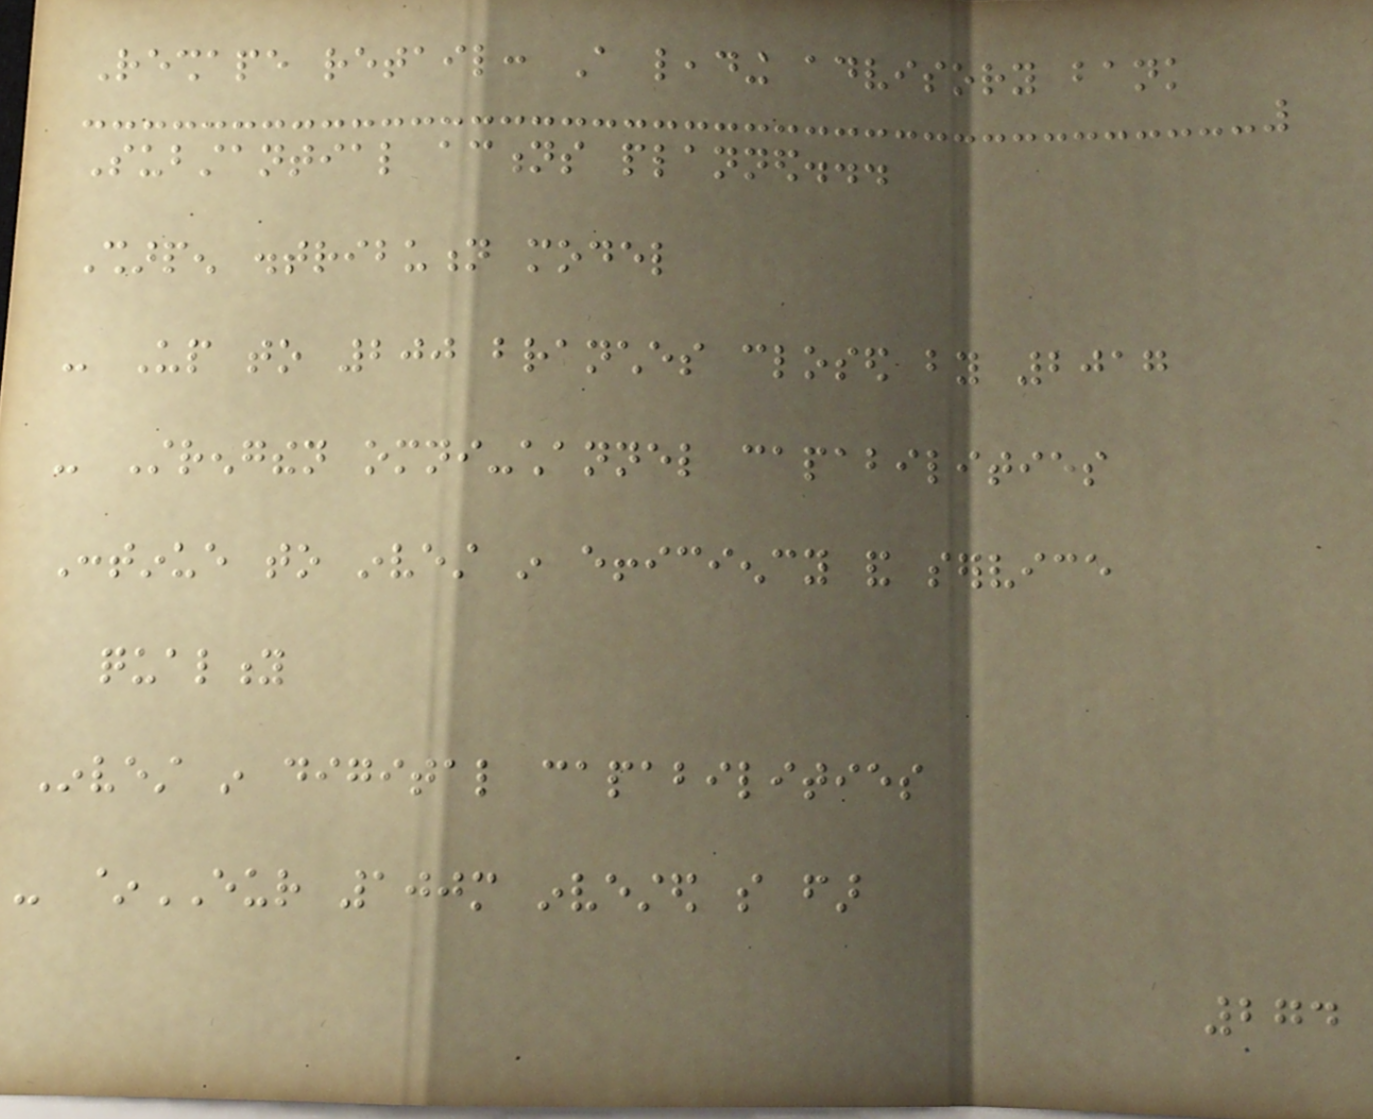Reshape retail: A leading advisory bank
Substantial actions planned...
Sharpen distribution model
- Up to 200 branches closed by 2017
- Strengthen omni-channel capabilities
Continue to invest in efficiency and service
quality
Invest in digital capabilities
- ~EUR 100m invested so far
274
